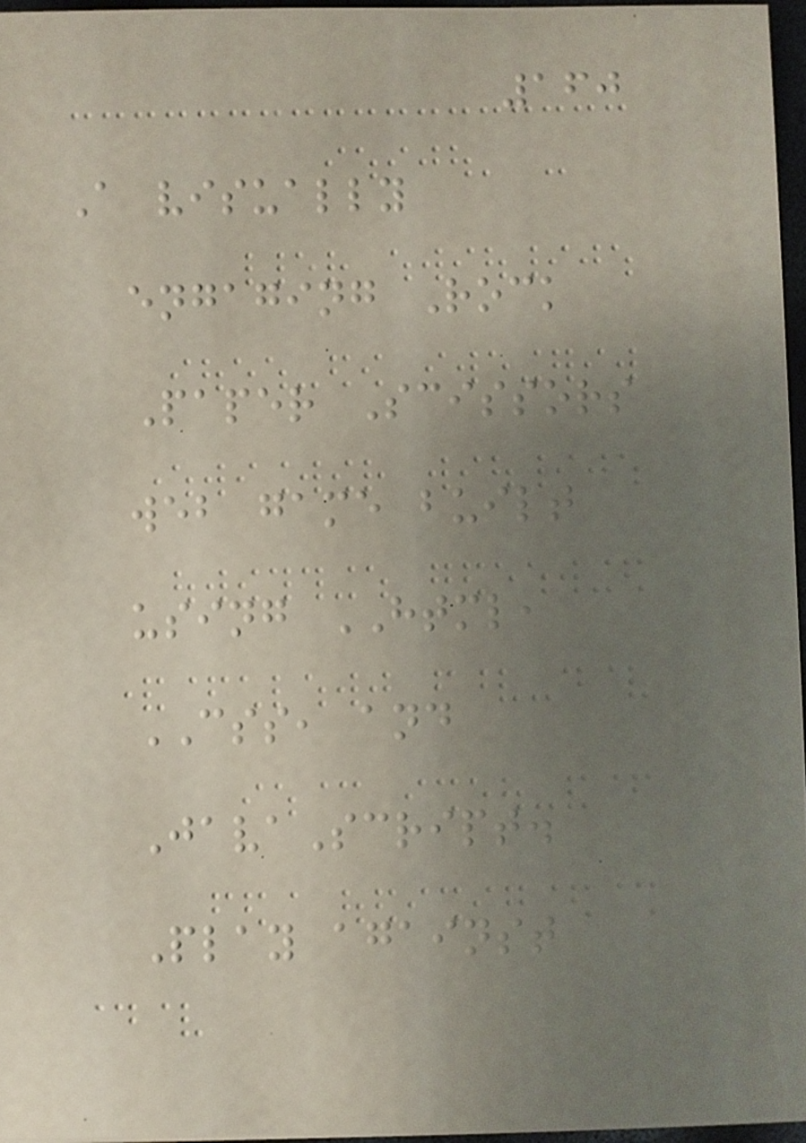160
A visually
engaging Rock
Paper Scissors
web game built
using HTML,
CSS, and
JavaScript.
Play against
